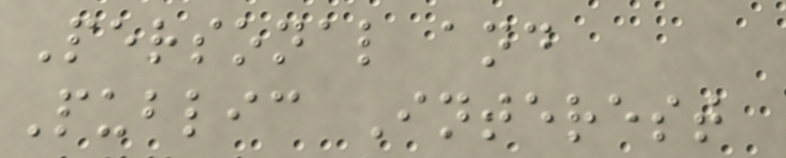Personal and
Public Interest
